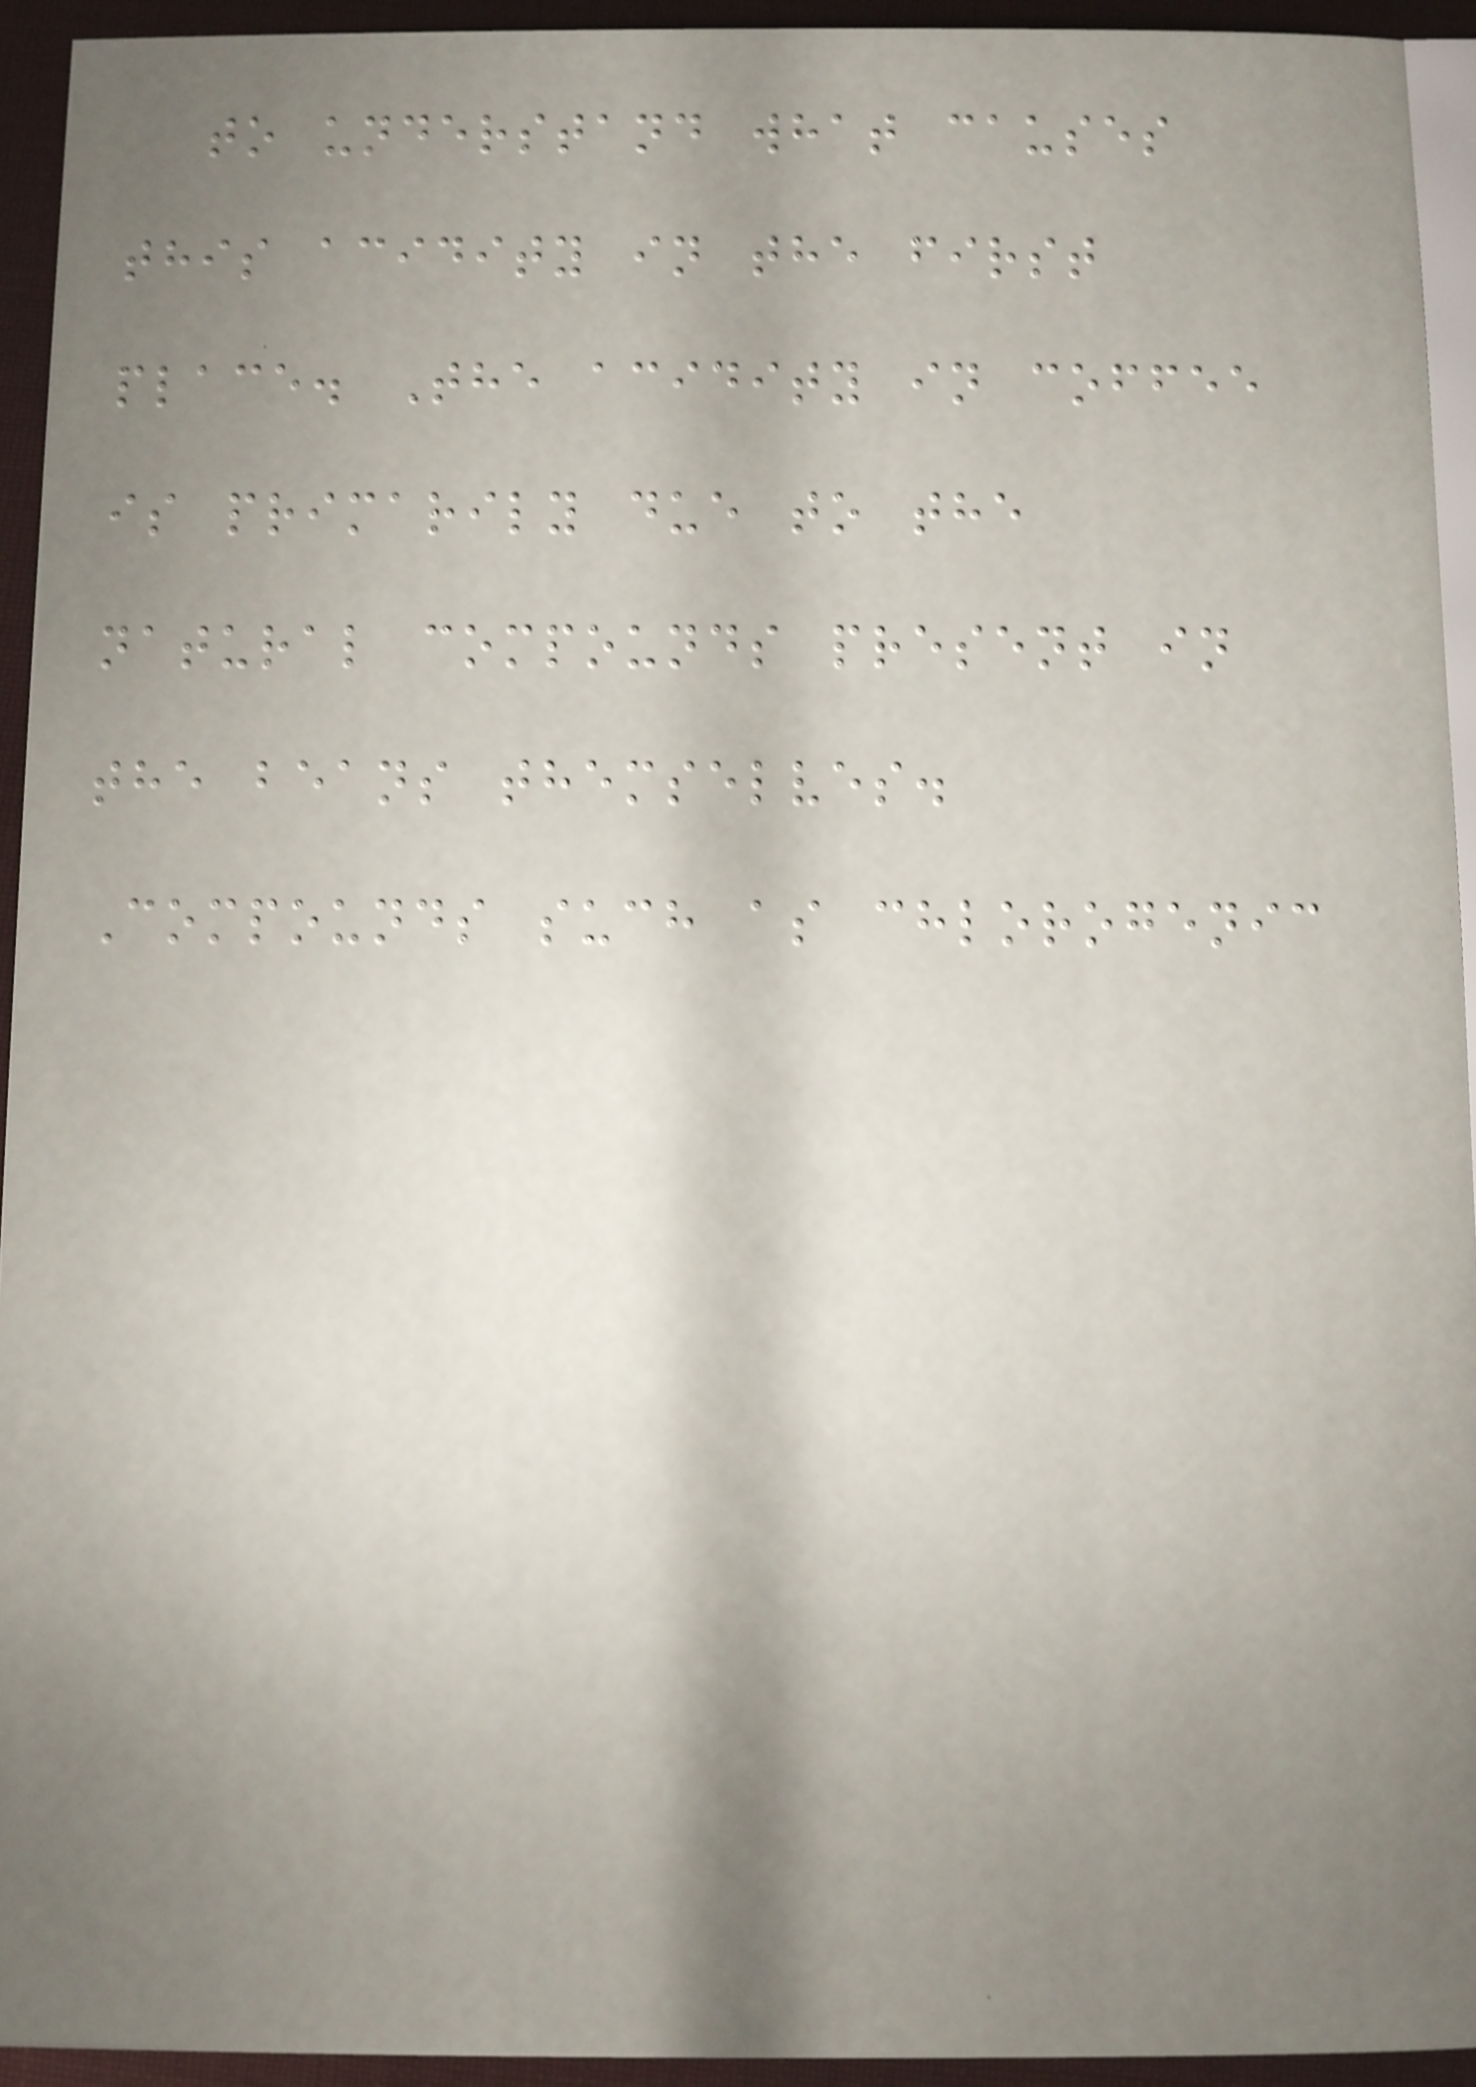to understand what causes
this acidity in the first
place. The acidity in coffee
is primarily due to the
natural compounds present in
the beans themselves.
Compounds such as chlorogenic
